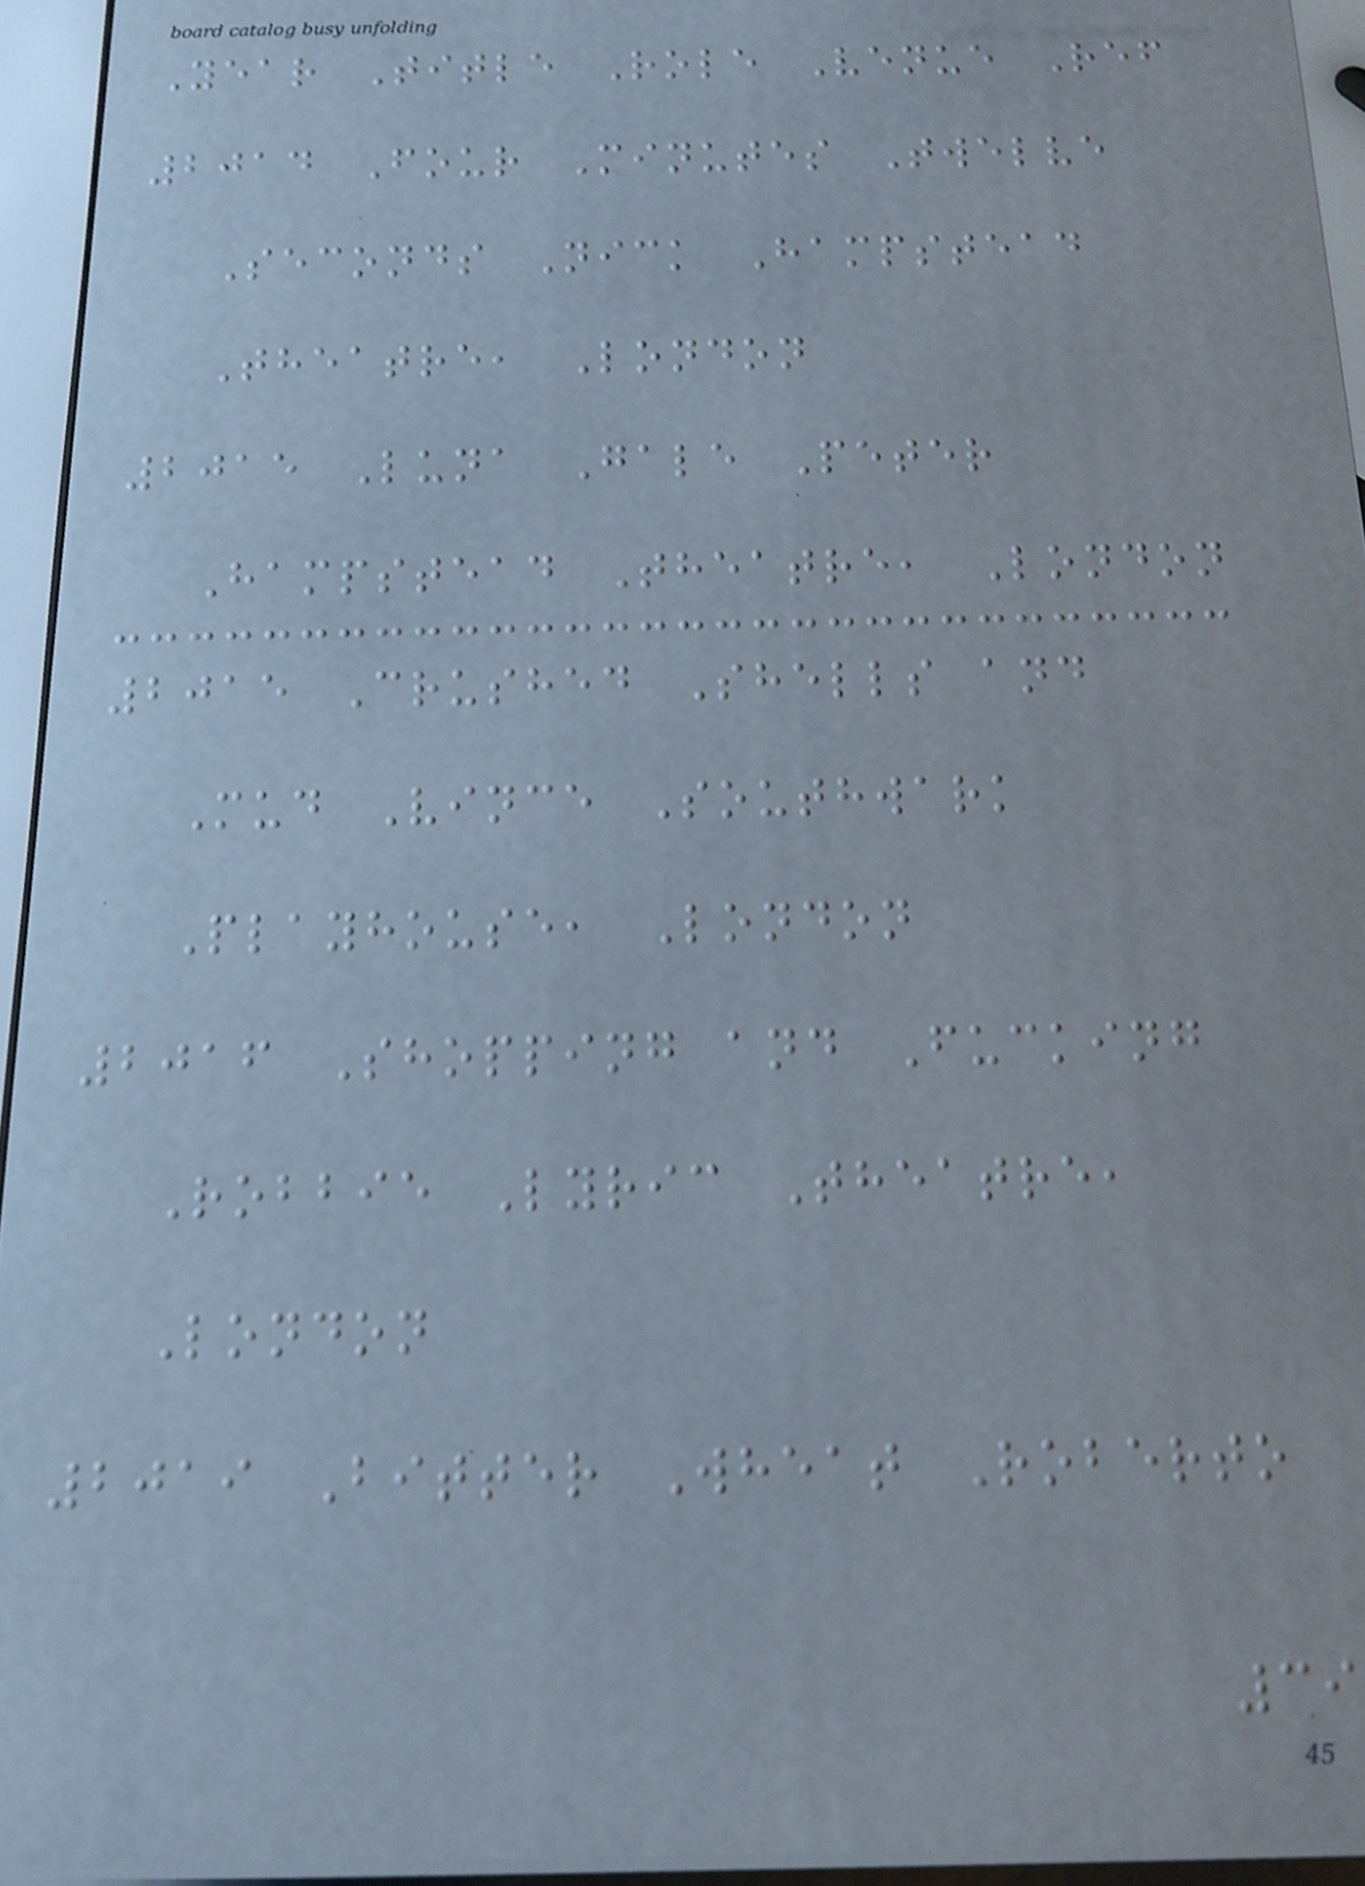Year Title Role Venue Ref
2014 Four Minutes Twelve
Seconds Nick Hampstead
Theatre, London
2015 Luna Gale Peter
Hampstead Theatre, London
2015 Crushed Shells and
Mud Vince Southwark
Playhouse, London
2016 Shopping and Fucking
Robbie Lyric Theatre,
London
2019 Bitter Wheat Roberto
39
